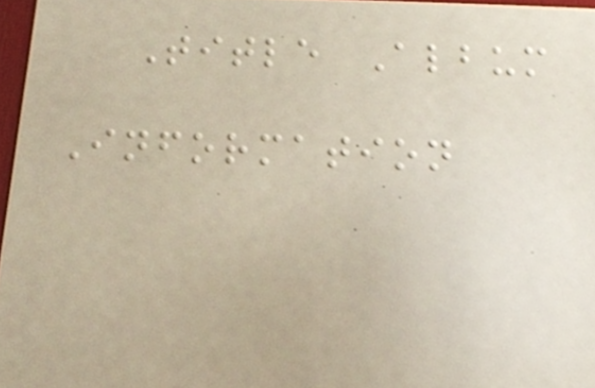Title Album
Information
